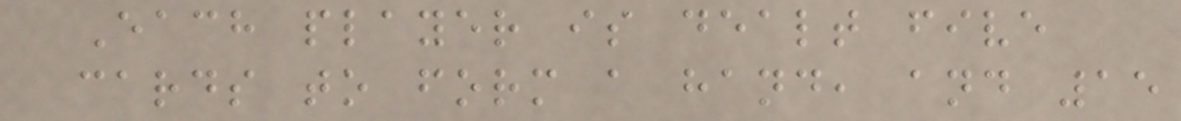Each player is dealt five
cards to form a hand, and 15
